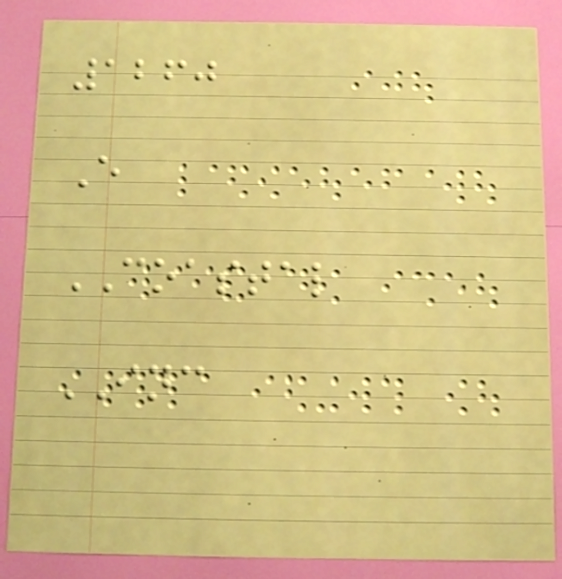1260
E
COASTAL
INC
